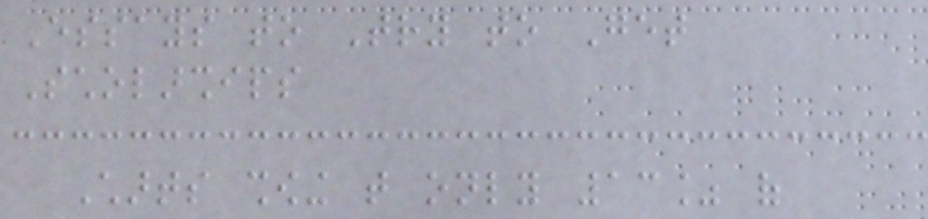Essays to Try to Get
Scholarships
Charts showing that only 13% of
